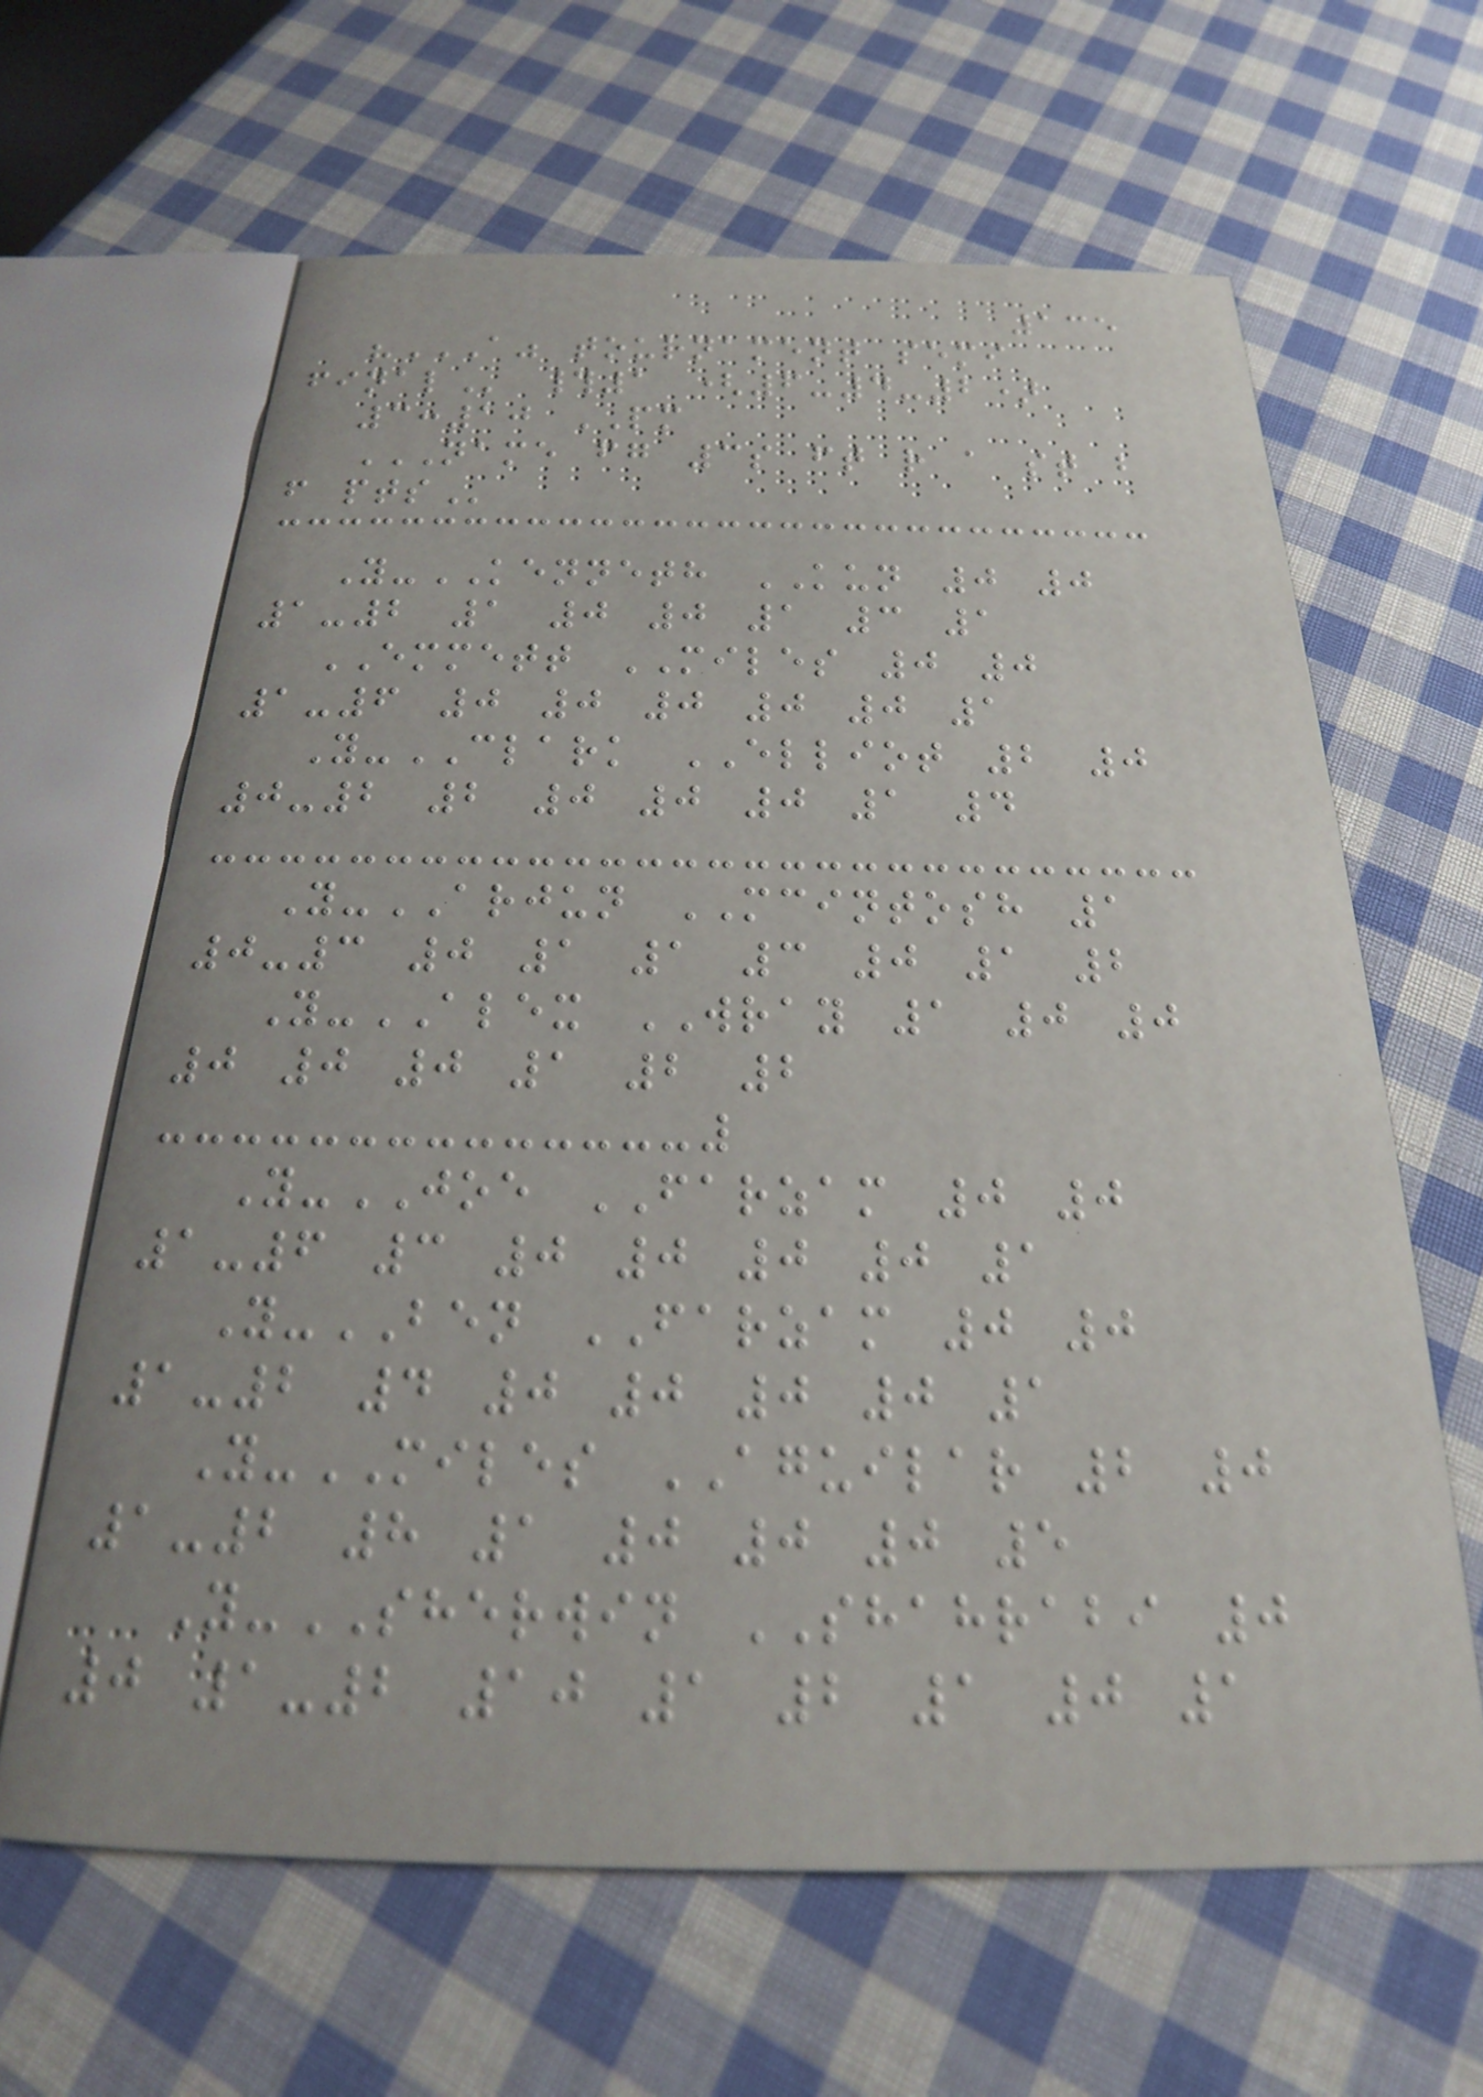135
"A" TOURNAMENT SEMI
FINAL #1 (6-4-2)
3:10 PM
NAME FG 3S FT R A ST B
F PTS
Y-KENNETH KUN 0 0
1-2 1 0 0 1 3 1
EMMETT MILES 0 0
1-6 0 0 0 0 0 1
Y-CLARK ELLIOT 2 0
0-2 2 0 0 0 1 4
Y-ARJUN MCINTOSH 1
0-3 0 1 1 3 0 1 2
Y-ALEX WRAY 1 0 0
0 0 0 1 2 2
Y-JOE FARZAM 0 0
1-6 3 0 0 0 0 1
Y-BEN FARZAM 0 0
1-2 4 0 0 0 0 1
Y-MILES AGUILAR 2 0
1-2 8 1 0 0 0 5
Y-SHERWIN SHAHRABI 0
0 1-2 10 1 2 1 0 1
